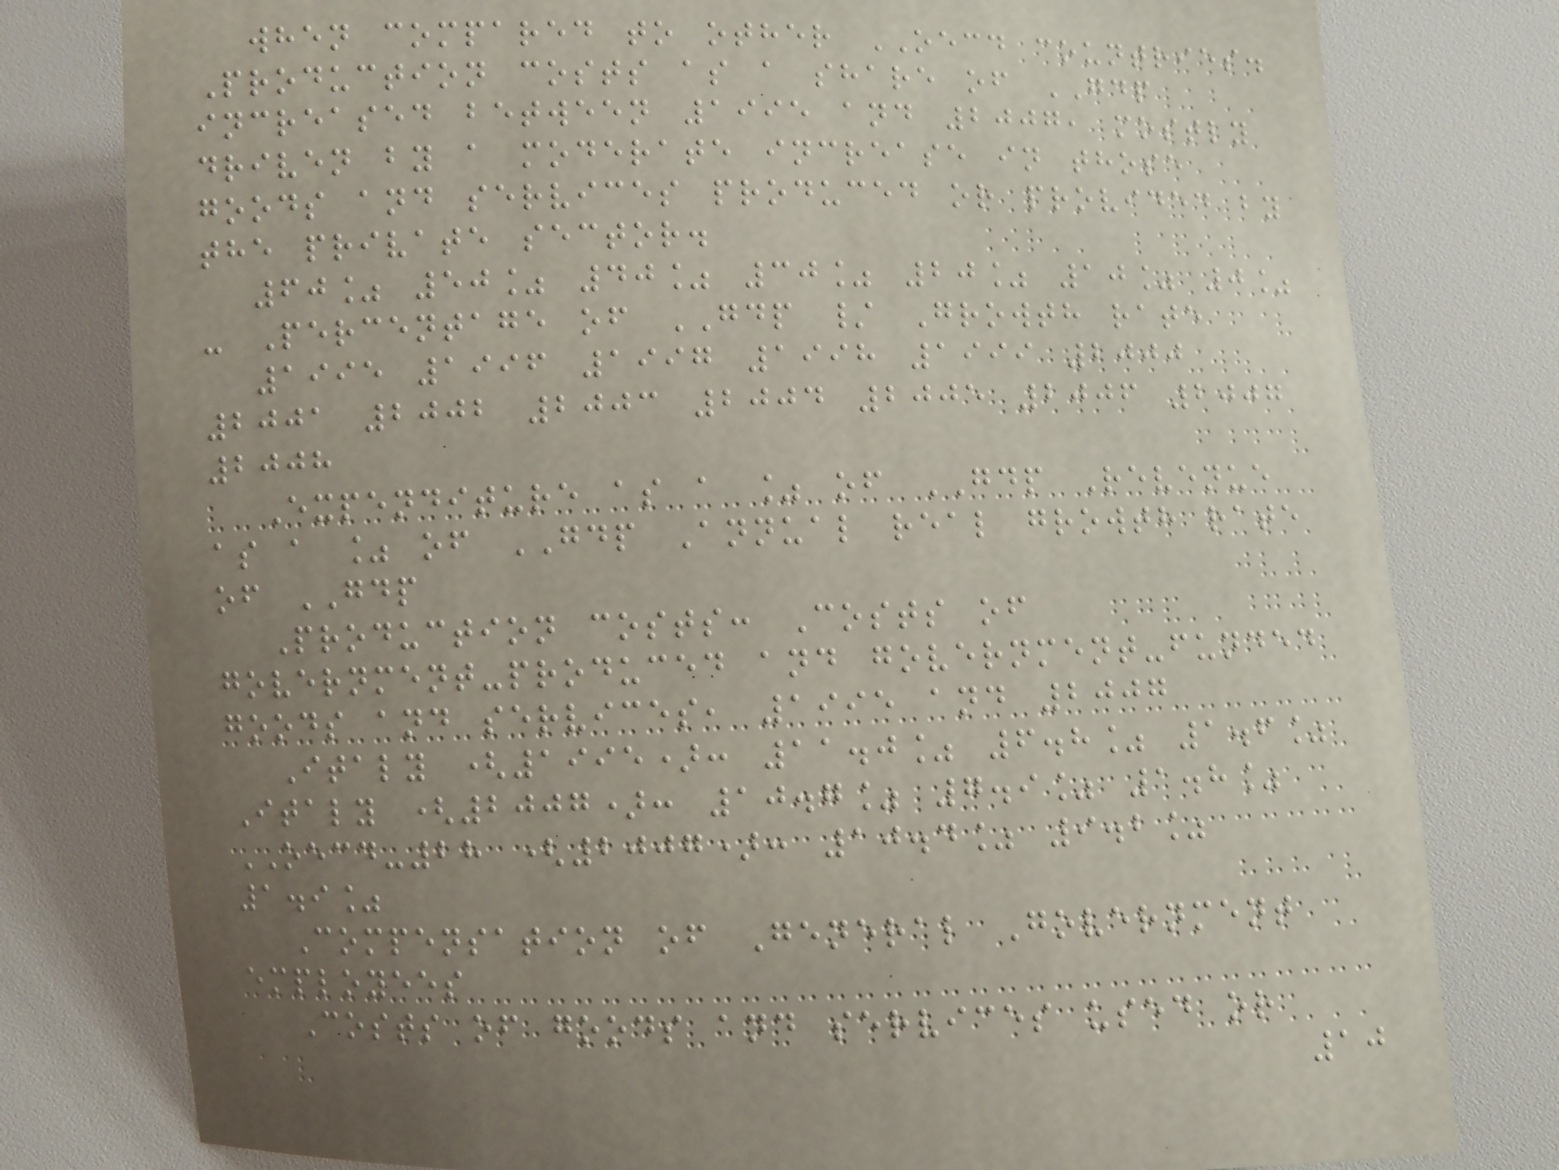when compared to other OECD countries.
Production costs as a share of GDP
increased between 1995 and 2007, mostly
driven by a moderate increase in those
goods and services produced or provided by
the private sector.
60% 50% 40% 30% 20% 10% 0%
- Percentage of GDP / Growth rate
1995 1996 1997 1998 1999 2000
2001 2002 2003 2004 2005 2006 2007
2008
Expenditure as a % of GDP Revenue
as a % of GDP Annual real growth rate
of GDP
Production costs: Costs of
government-produced and government-funded
goods and services, 1995 and 2007
Italy (1995): 11.0% 6.8% 1.6%
Italy (2007): 10.7% 7.9% 1.8%
OECD-28 (2007): 10.4% 9.2%
1.9%
Compensation of General Government
employees
Costs of goods and services used or
10
